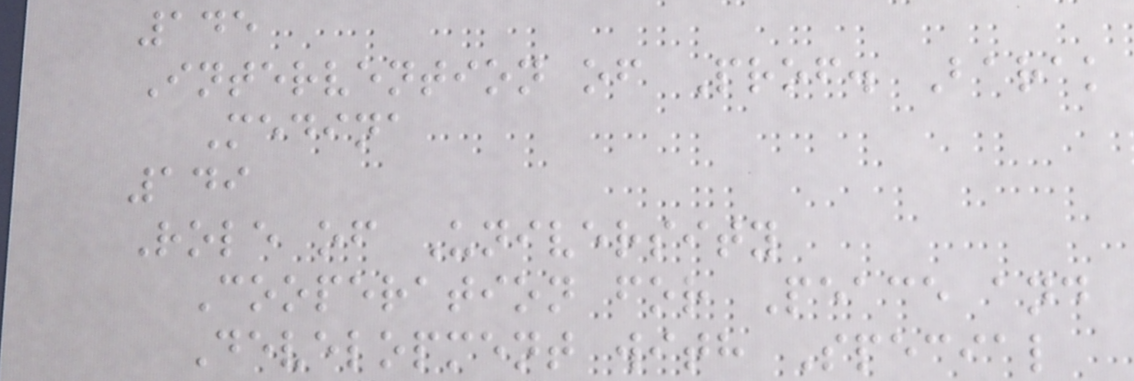145
Intervention of Prof. Barak
Medina
149
Role of University
Cooperation for Peace and
Development with Special
